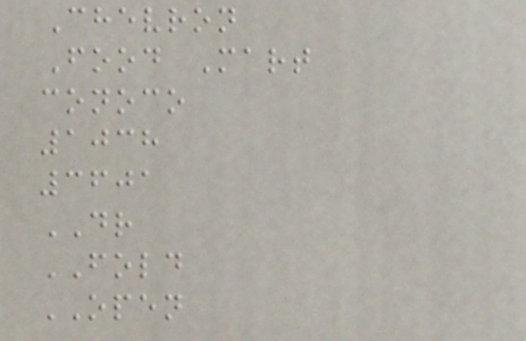Chevron
Food Mart
conoco
1038
3601
DR
FOLD
OPEN
